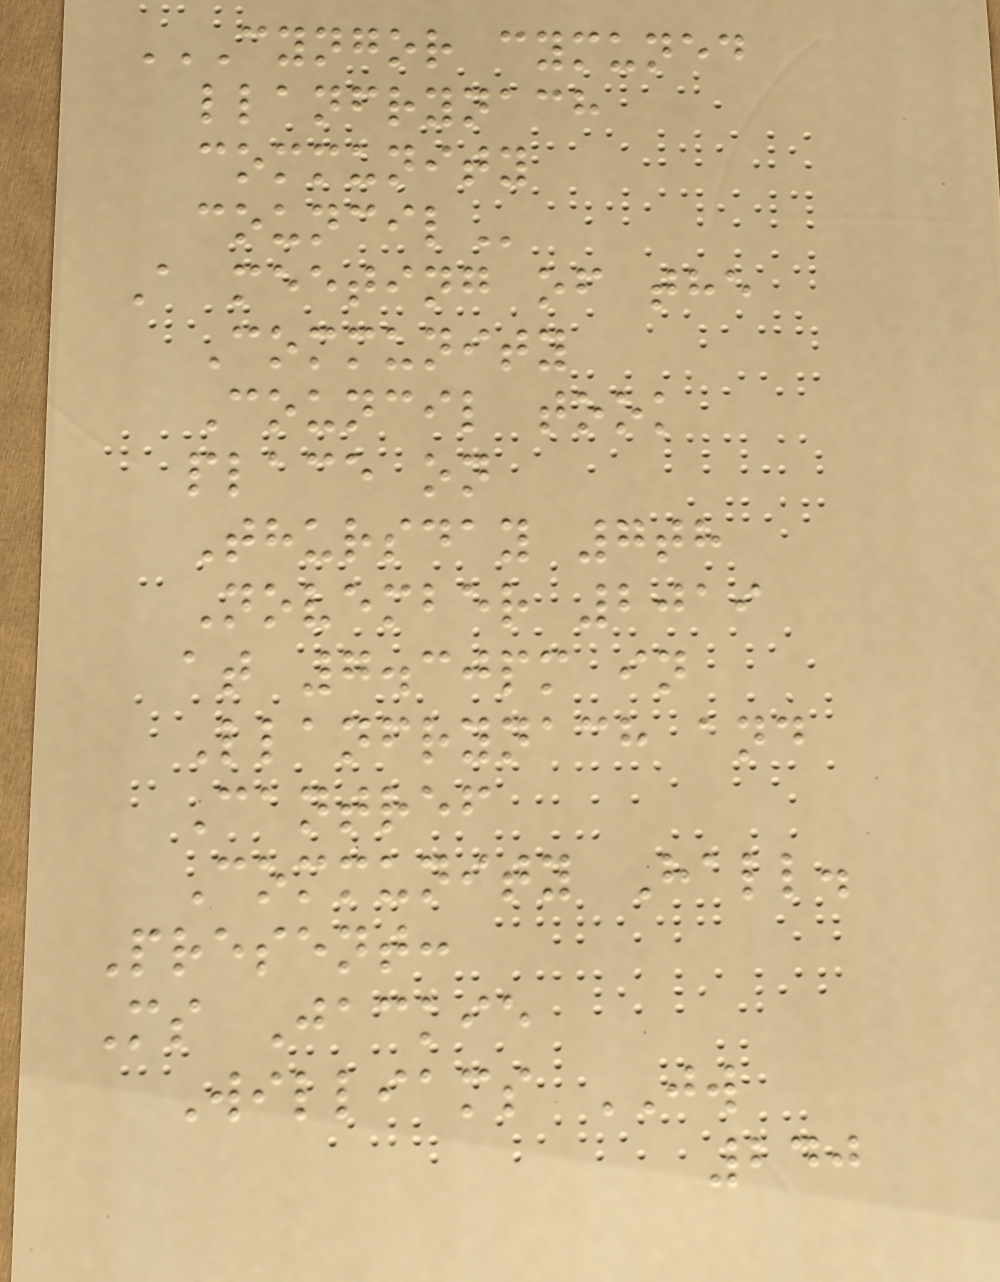CYNGOR CYMUNED
LLANFRYNACH
COMMUNITY
COUNCIL
A meeting of the
Community
Council took
place on
Thursday 7th
November 2019
at 7.30pm in
Llanfrynach and
Cantref
Community Hall.
Present:
Ms Jackie
Williams JW
240
